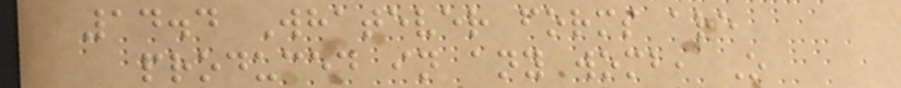14.4 Whatever forms are
produced in any womb, O
